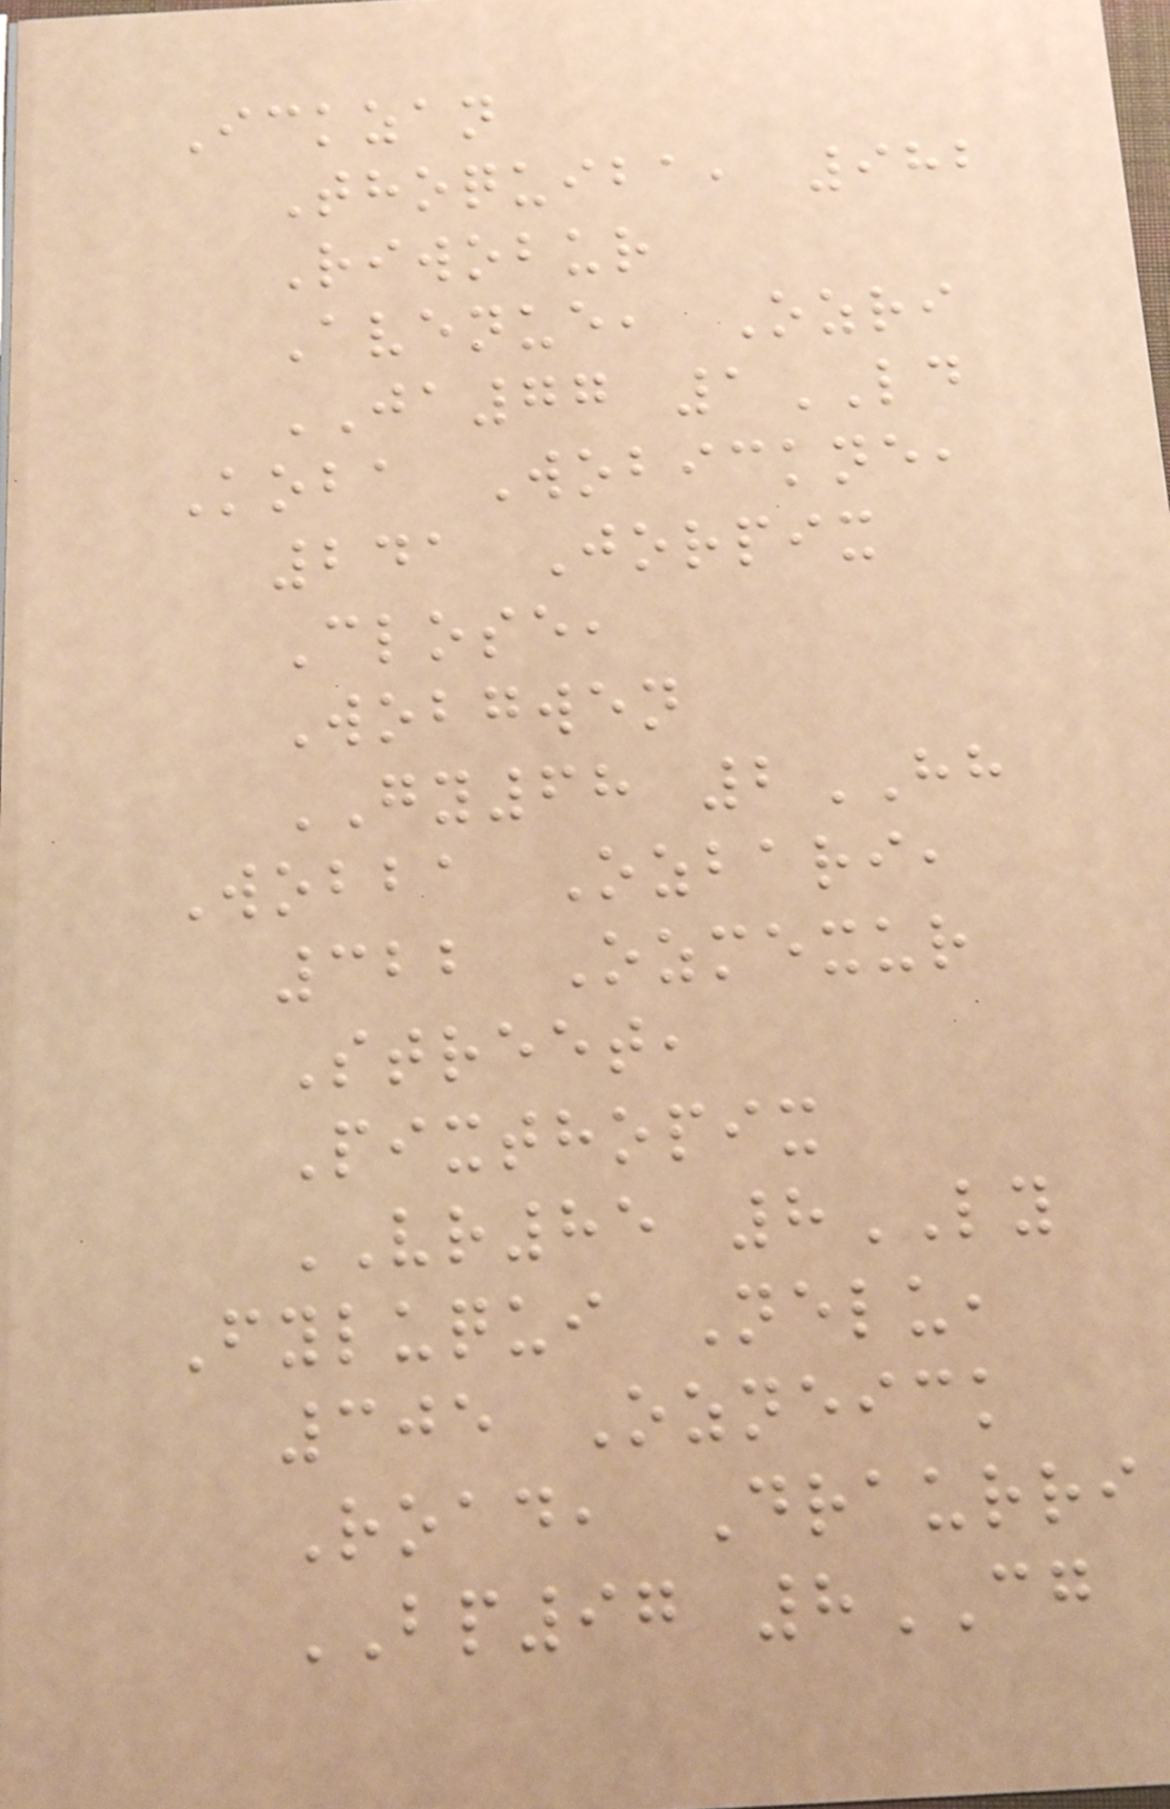Ickzan
Thoquiba, 982
Riwobur
Avenue, Ozri
JA77 1LD
Koba Wobickne,
241 Jorpix
Close,
Wobgwen
GY68 2HH
Wobba Ozbari,
322 Ozmexur
Street,
Pixthopix
VR85 8LY
Fyluqui Nelu,
305 Ozneick
Road, Draurri
BP97 8CG
